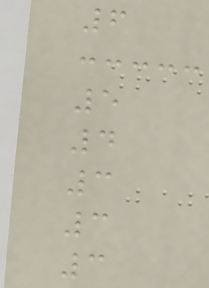6
5
4
3
3
3
